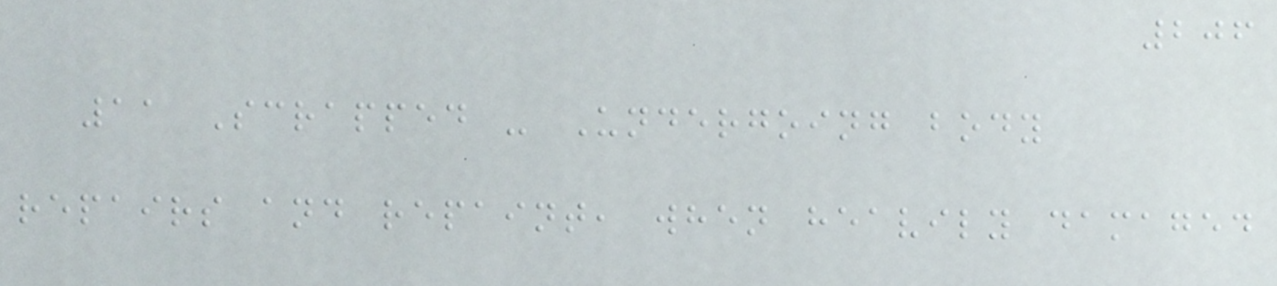206
11 Scrapped - Undergoing body
repairs and repaint, when heavily damaged
